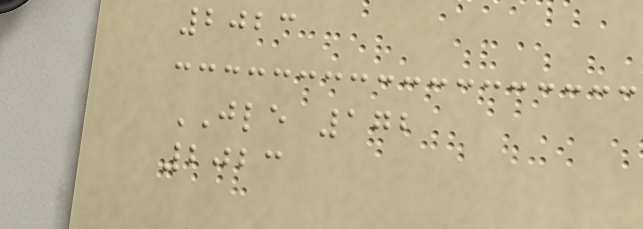2023
JLE 172
2023
